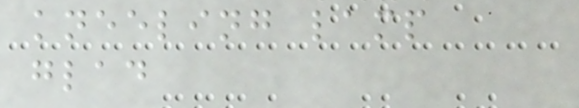kneeling lamp
glad
